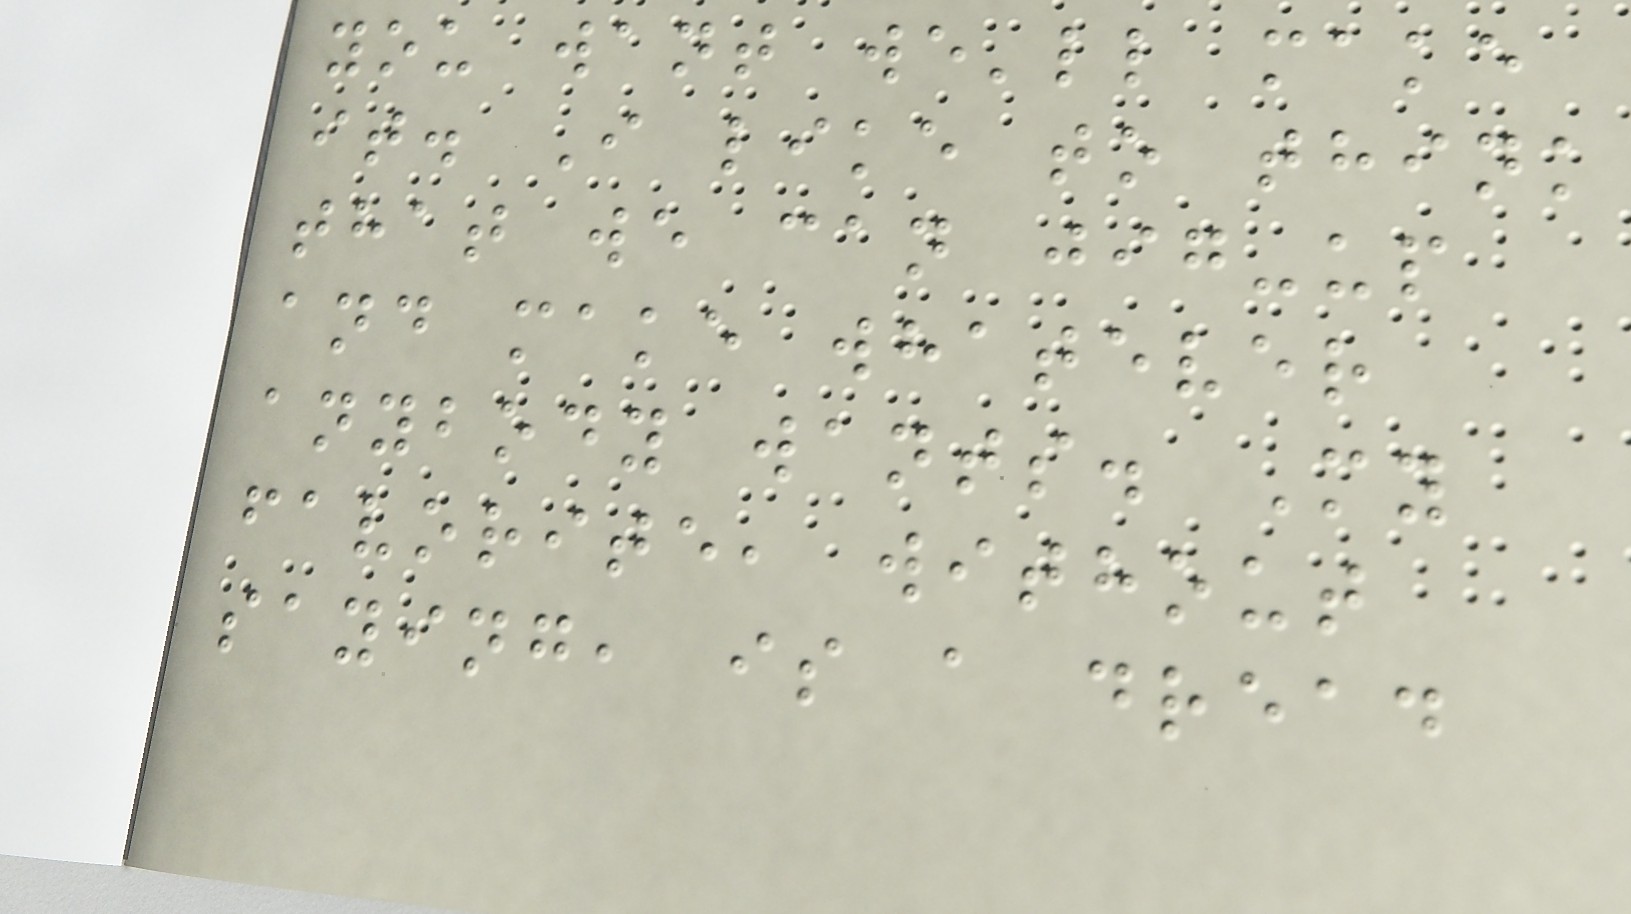you want we'll make
it. I like to think
that we can jig-up
and make whatever
anybody wants. My
favorite, without
saying, is a dread
